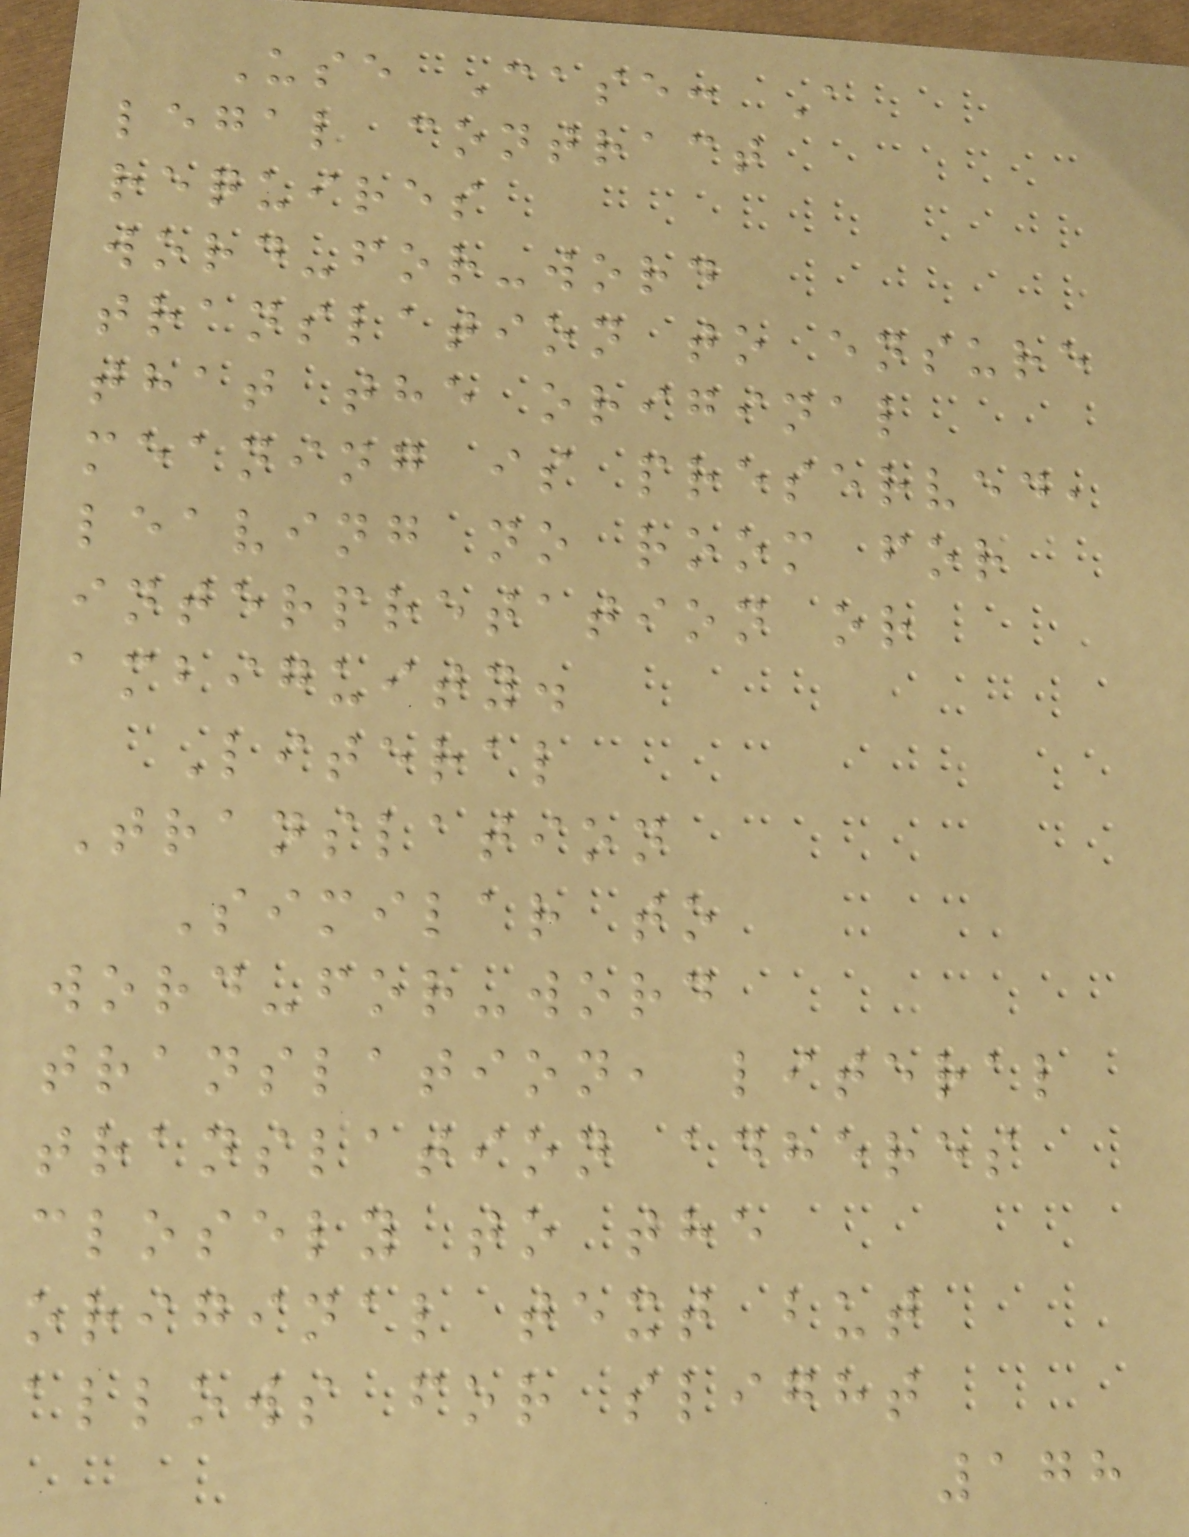Use Case: A
legal contract
requires
word-for-word
translation to ensure
that the original
meaning is preserved,
leaving no room for
interpretation or
ambiguity.
Literal
Translation
Similar to
word-for-word
translation, literal
translation adheres
closely to the
original text but
allows for slight
178
